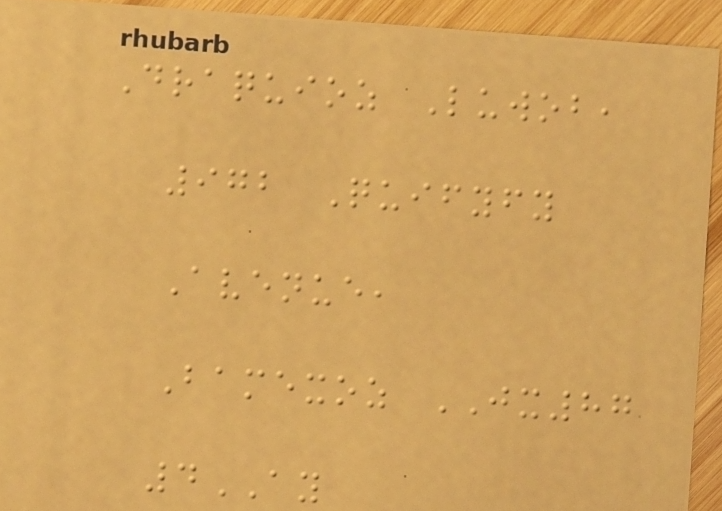Draquioz Luwob,
972 Quifyfy
Avenue,
Bamexoz JX87
4AY
